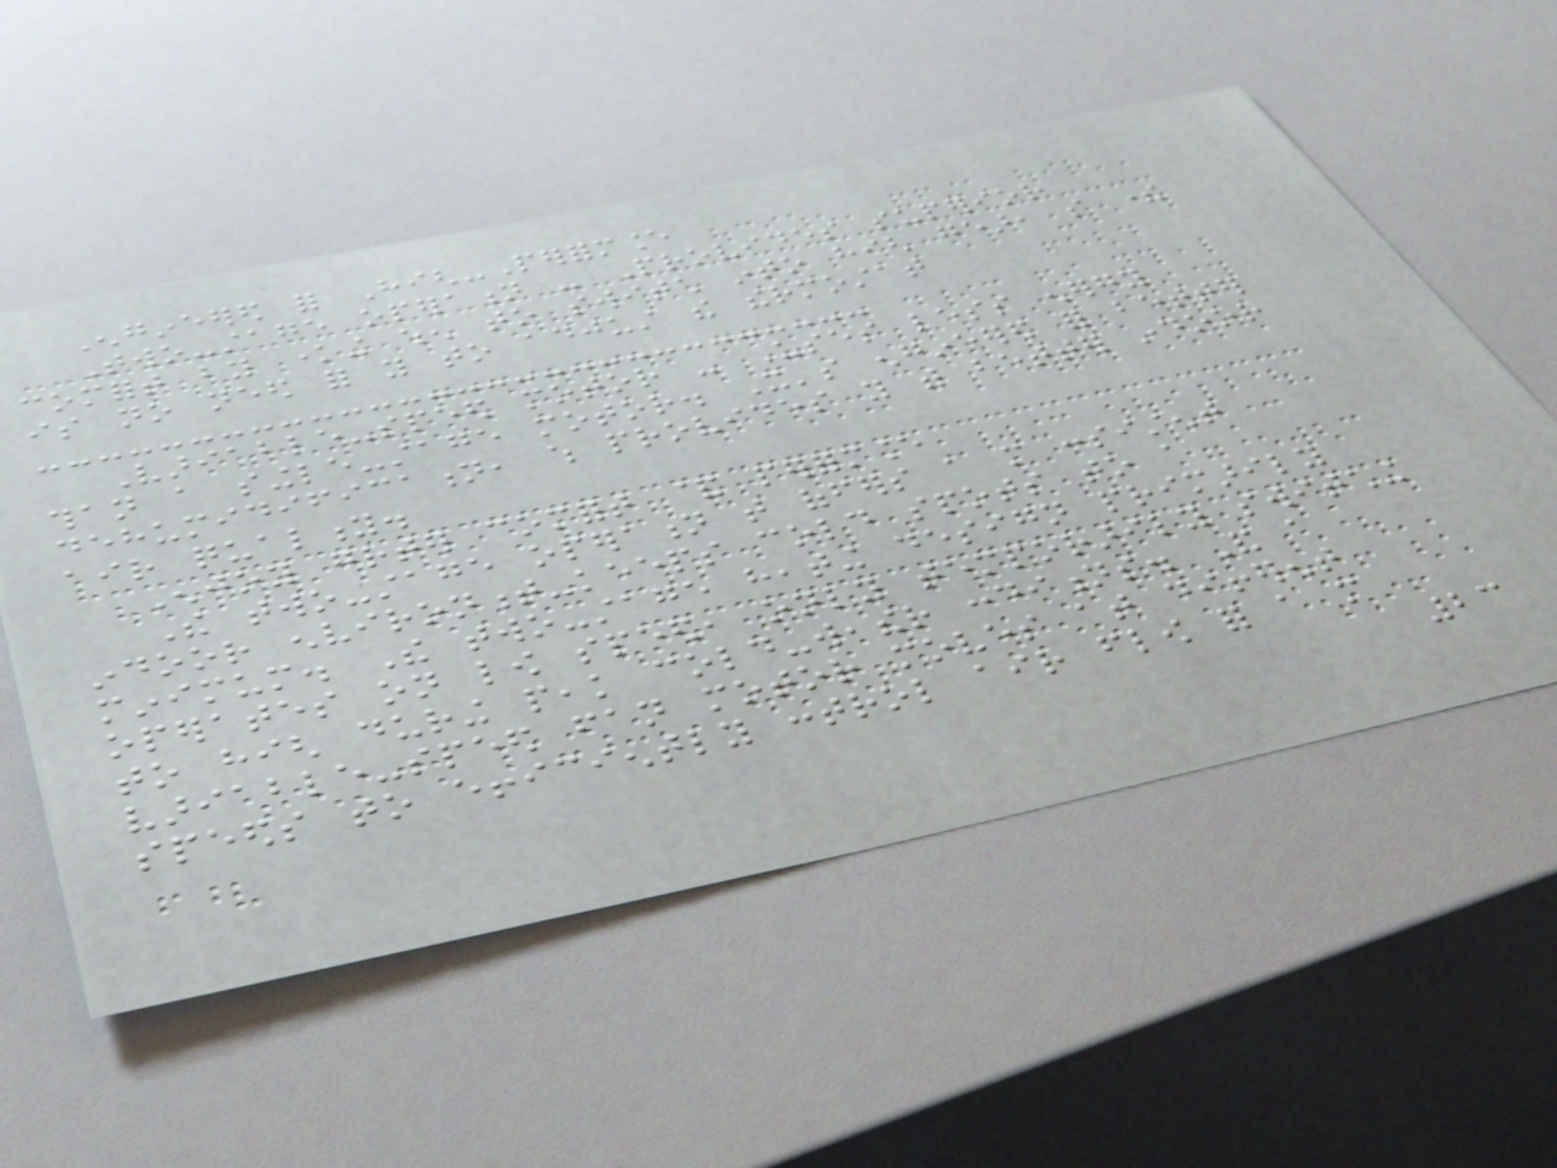Engineered for High-Performance
Two-stage operation - Provides superior
comfort by knowing when to switch into high gear, so there
is no need for you to adjust the thermostat
Variable-speed motor - Uses less energy
than a single-stage motor. It's engineered for better
dehumidification, which provides you with better indoor
air quality.
Enjoy greater comfort & performance
The two-stage operation that offers a more consistent
indoor environment-keeps cold spots to a
minimum. The two-stage heating design primarily
operates on low speed, only temporarily switching
to high during peak cold-weather conditions. And a
variable-speed fan motor moves at different
speeds to efficiently control air flow for a more
23
